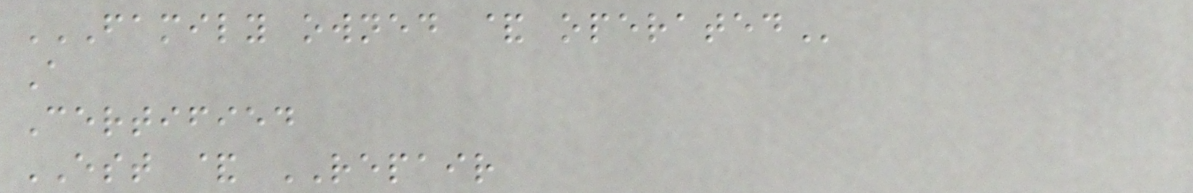FAMILY OWNED & OPERATED
A
Certified
EST & REPAIR
